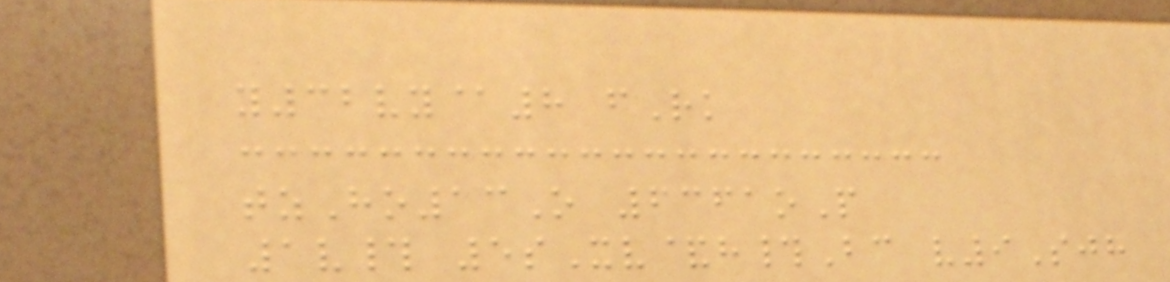y32vy@8 fRk
tzHo13O 6361oP
1v# 5sXv&h#Bc v9Sjh
